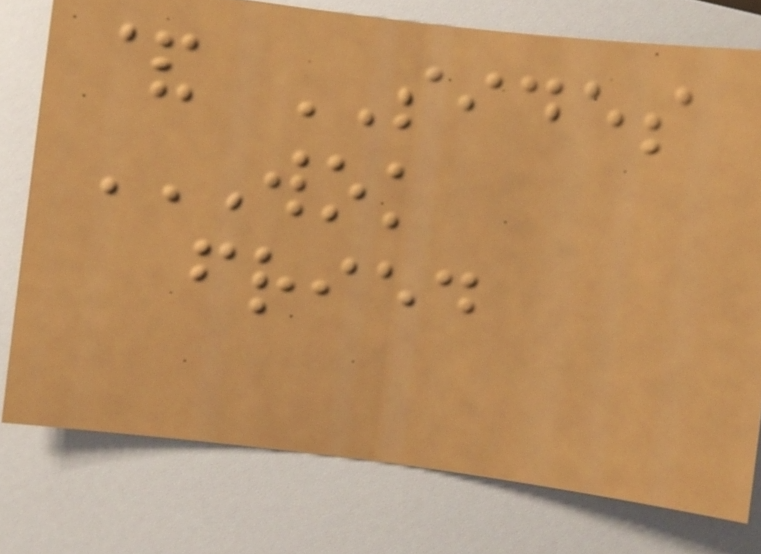& SIDES
WOK
FRIED
